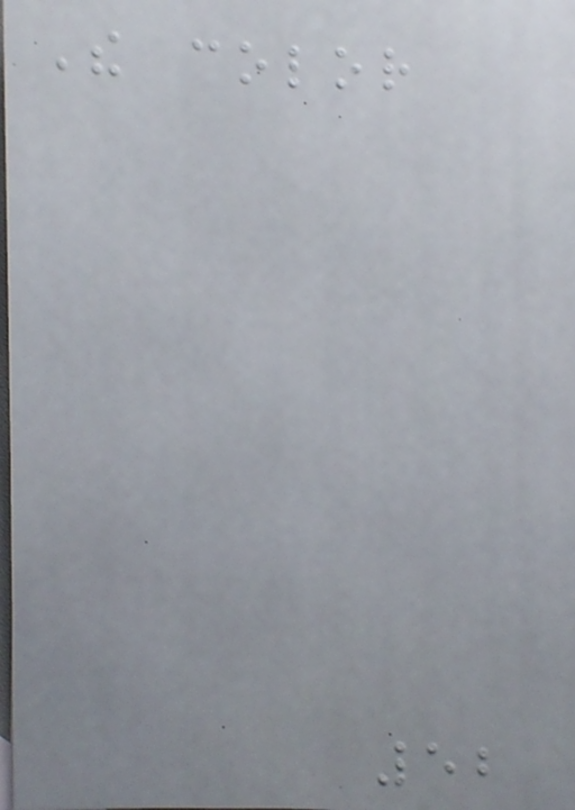The color
52
